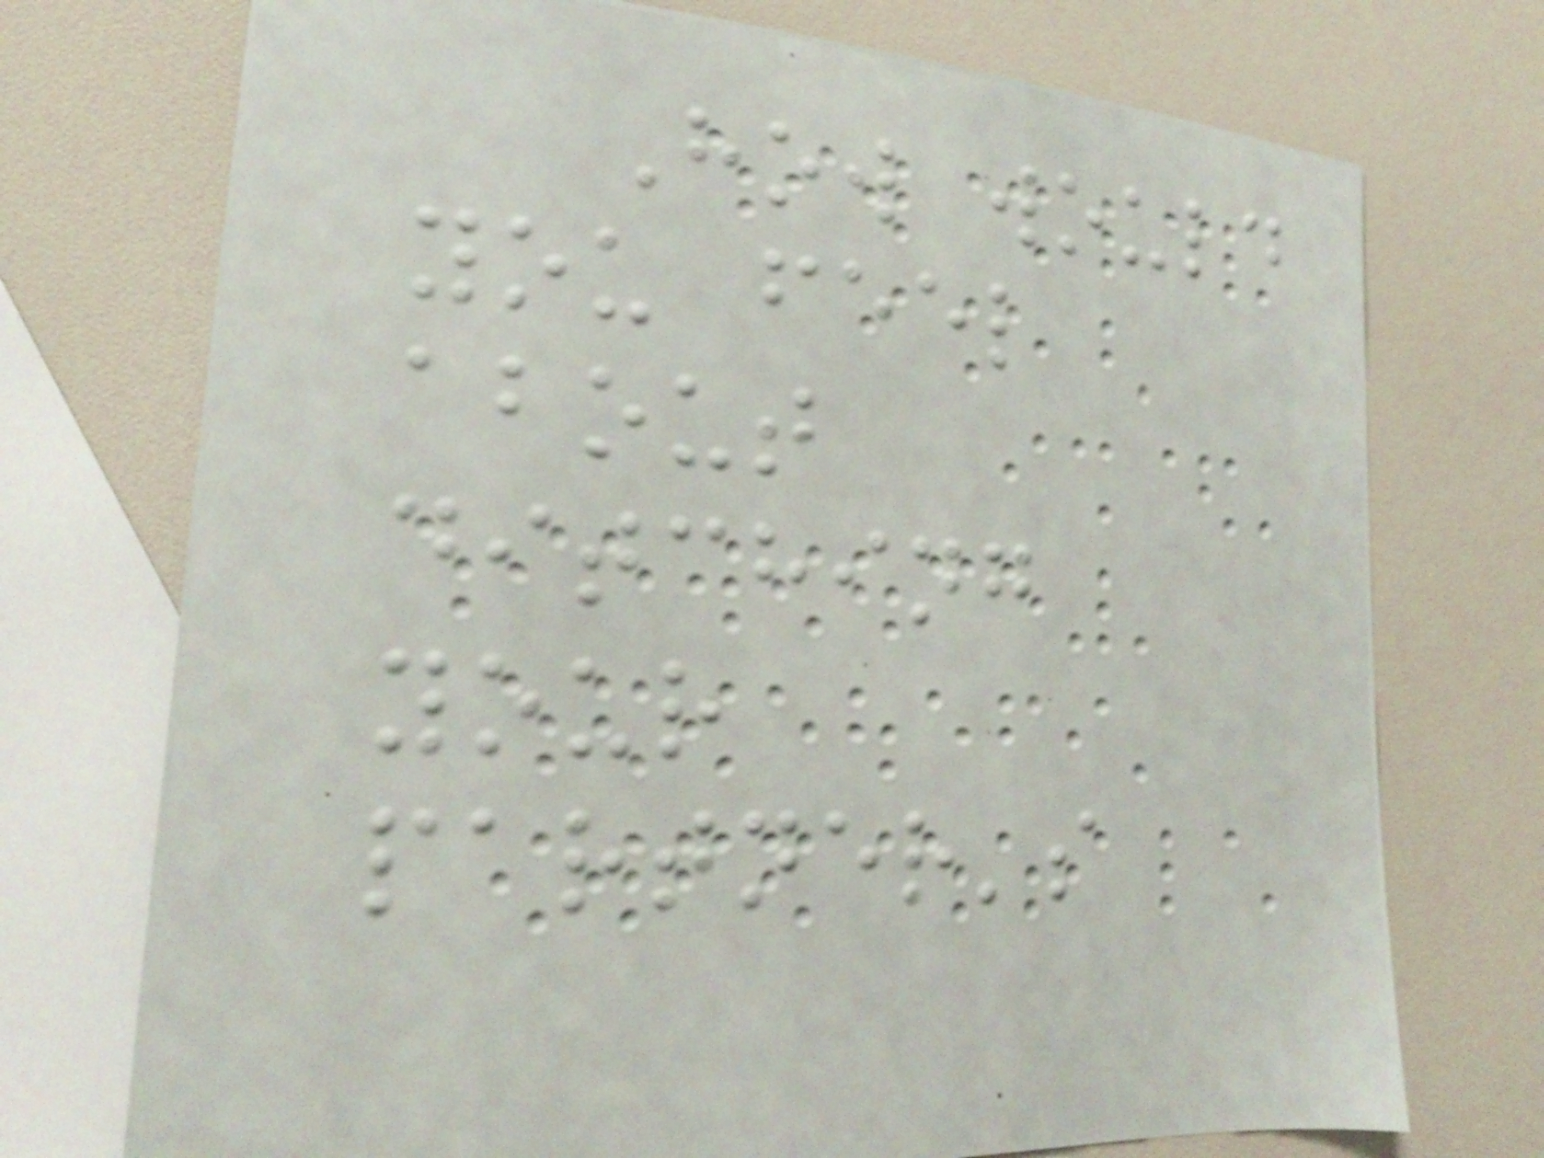How would
you feel
about
ditching
your
partner's
